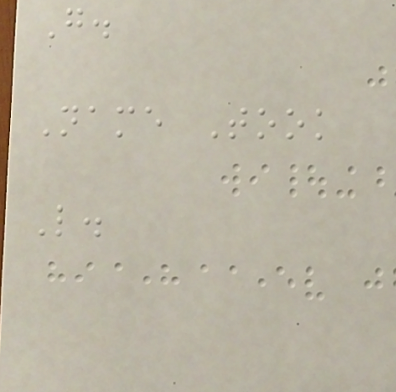G.
Name Took
L.
